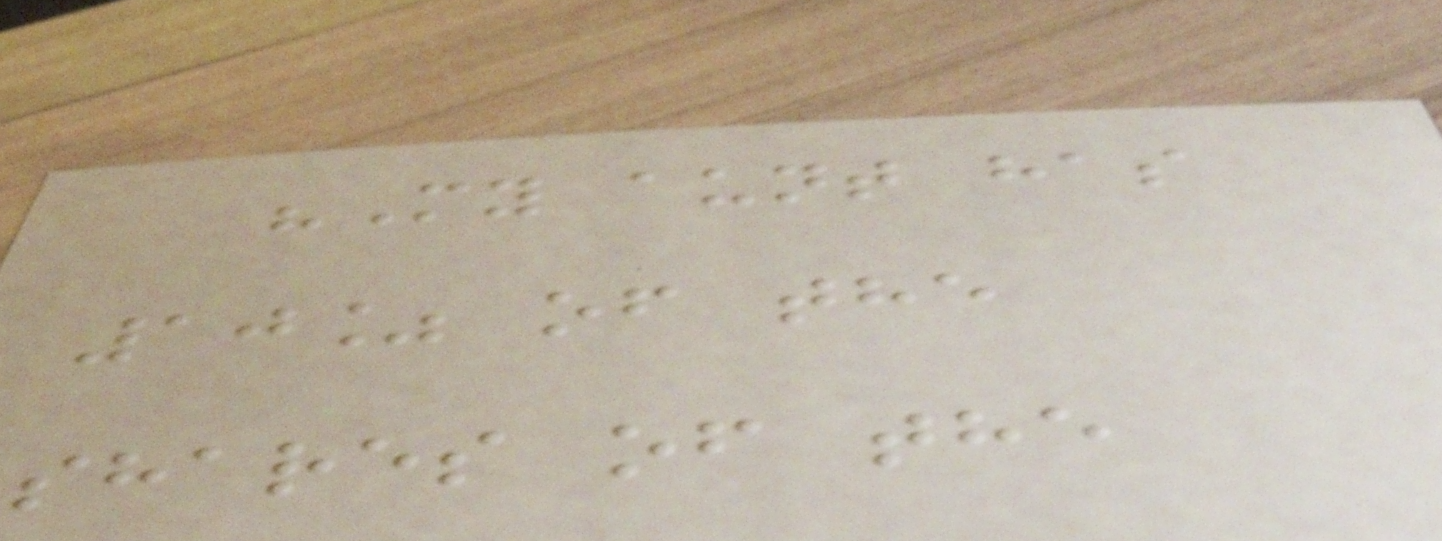"My aunt has
10% of the
shares of the
